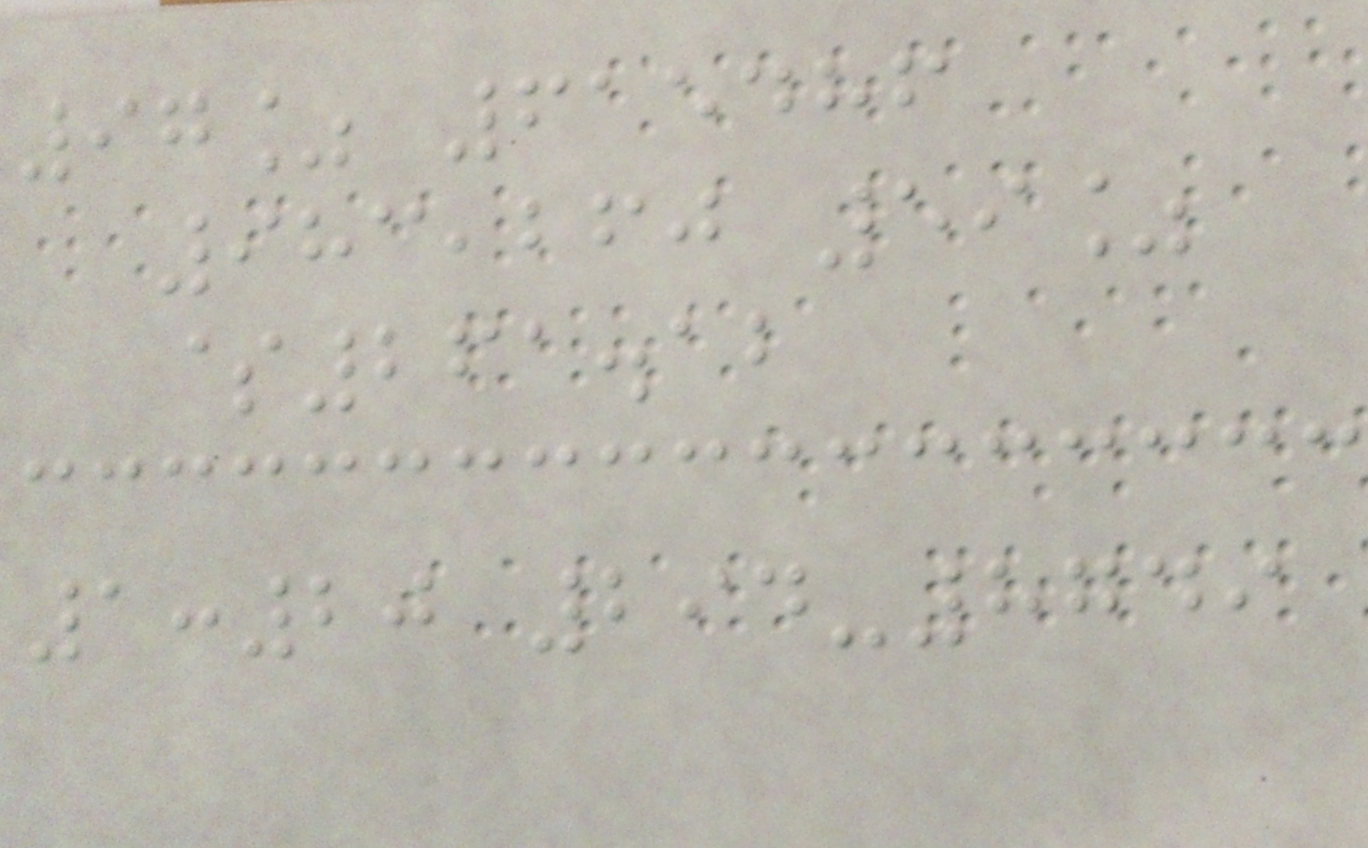97% 615486
983,260 59%
$261.12
1:20 294-8749
